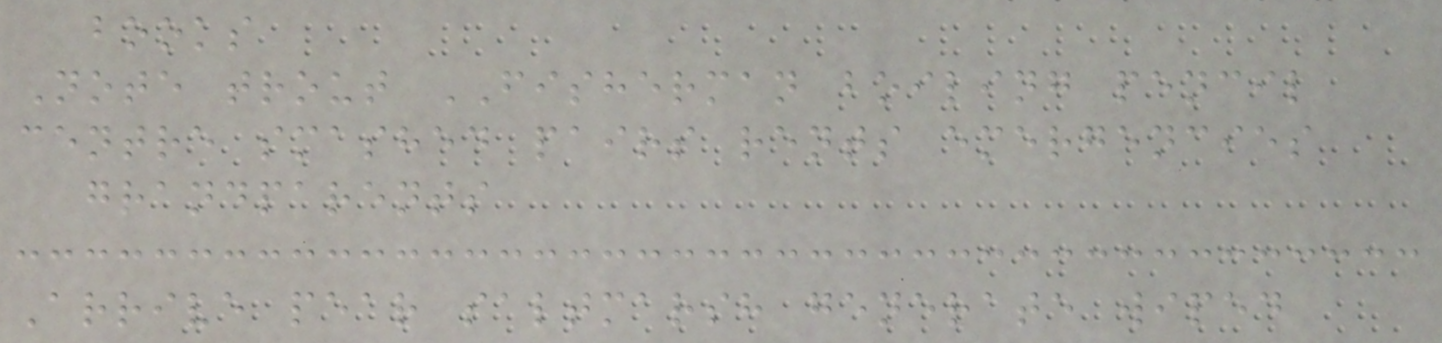books
Note trout FISHERMAN boiling pencil
centre smashed pairs rents emergencies
grandparents
Arrive pear saltmarsh generate wiped
